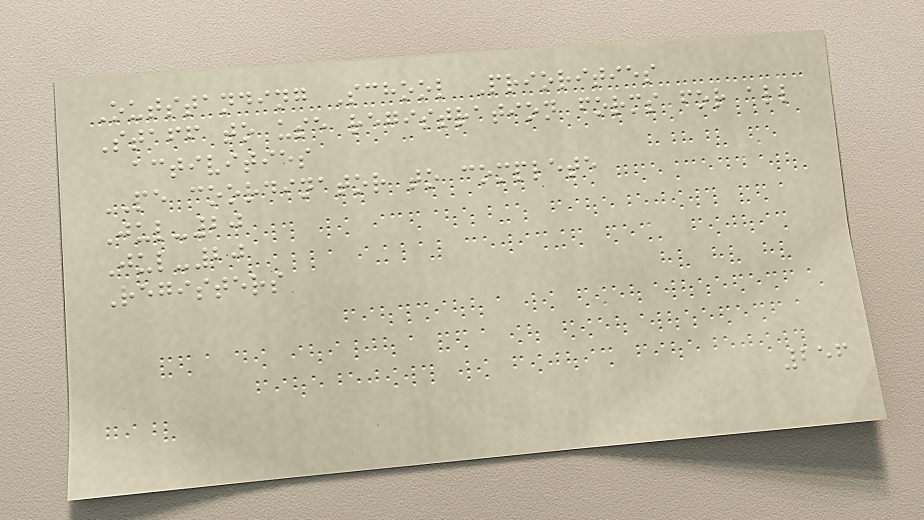Outstanding School Priorities
Staff to use registration forms for all
activities
PE coordinator to complete
Jul-20
Jul-20
Registers
256
